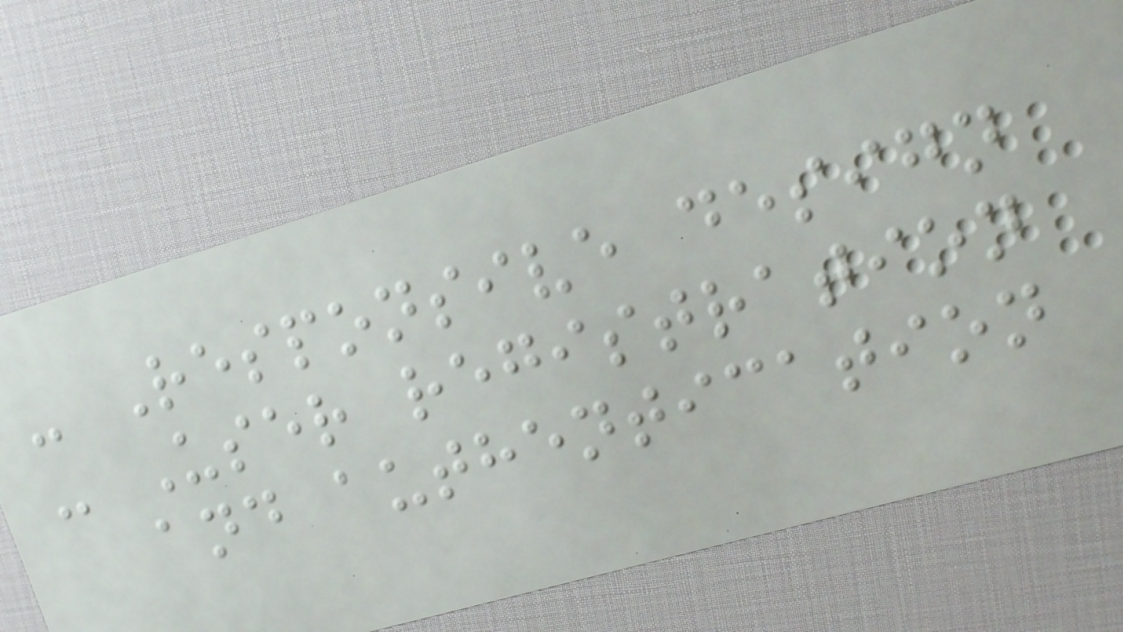- Responsive design
- User registration
and authentication
